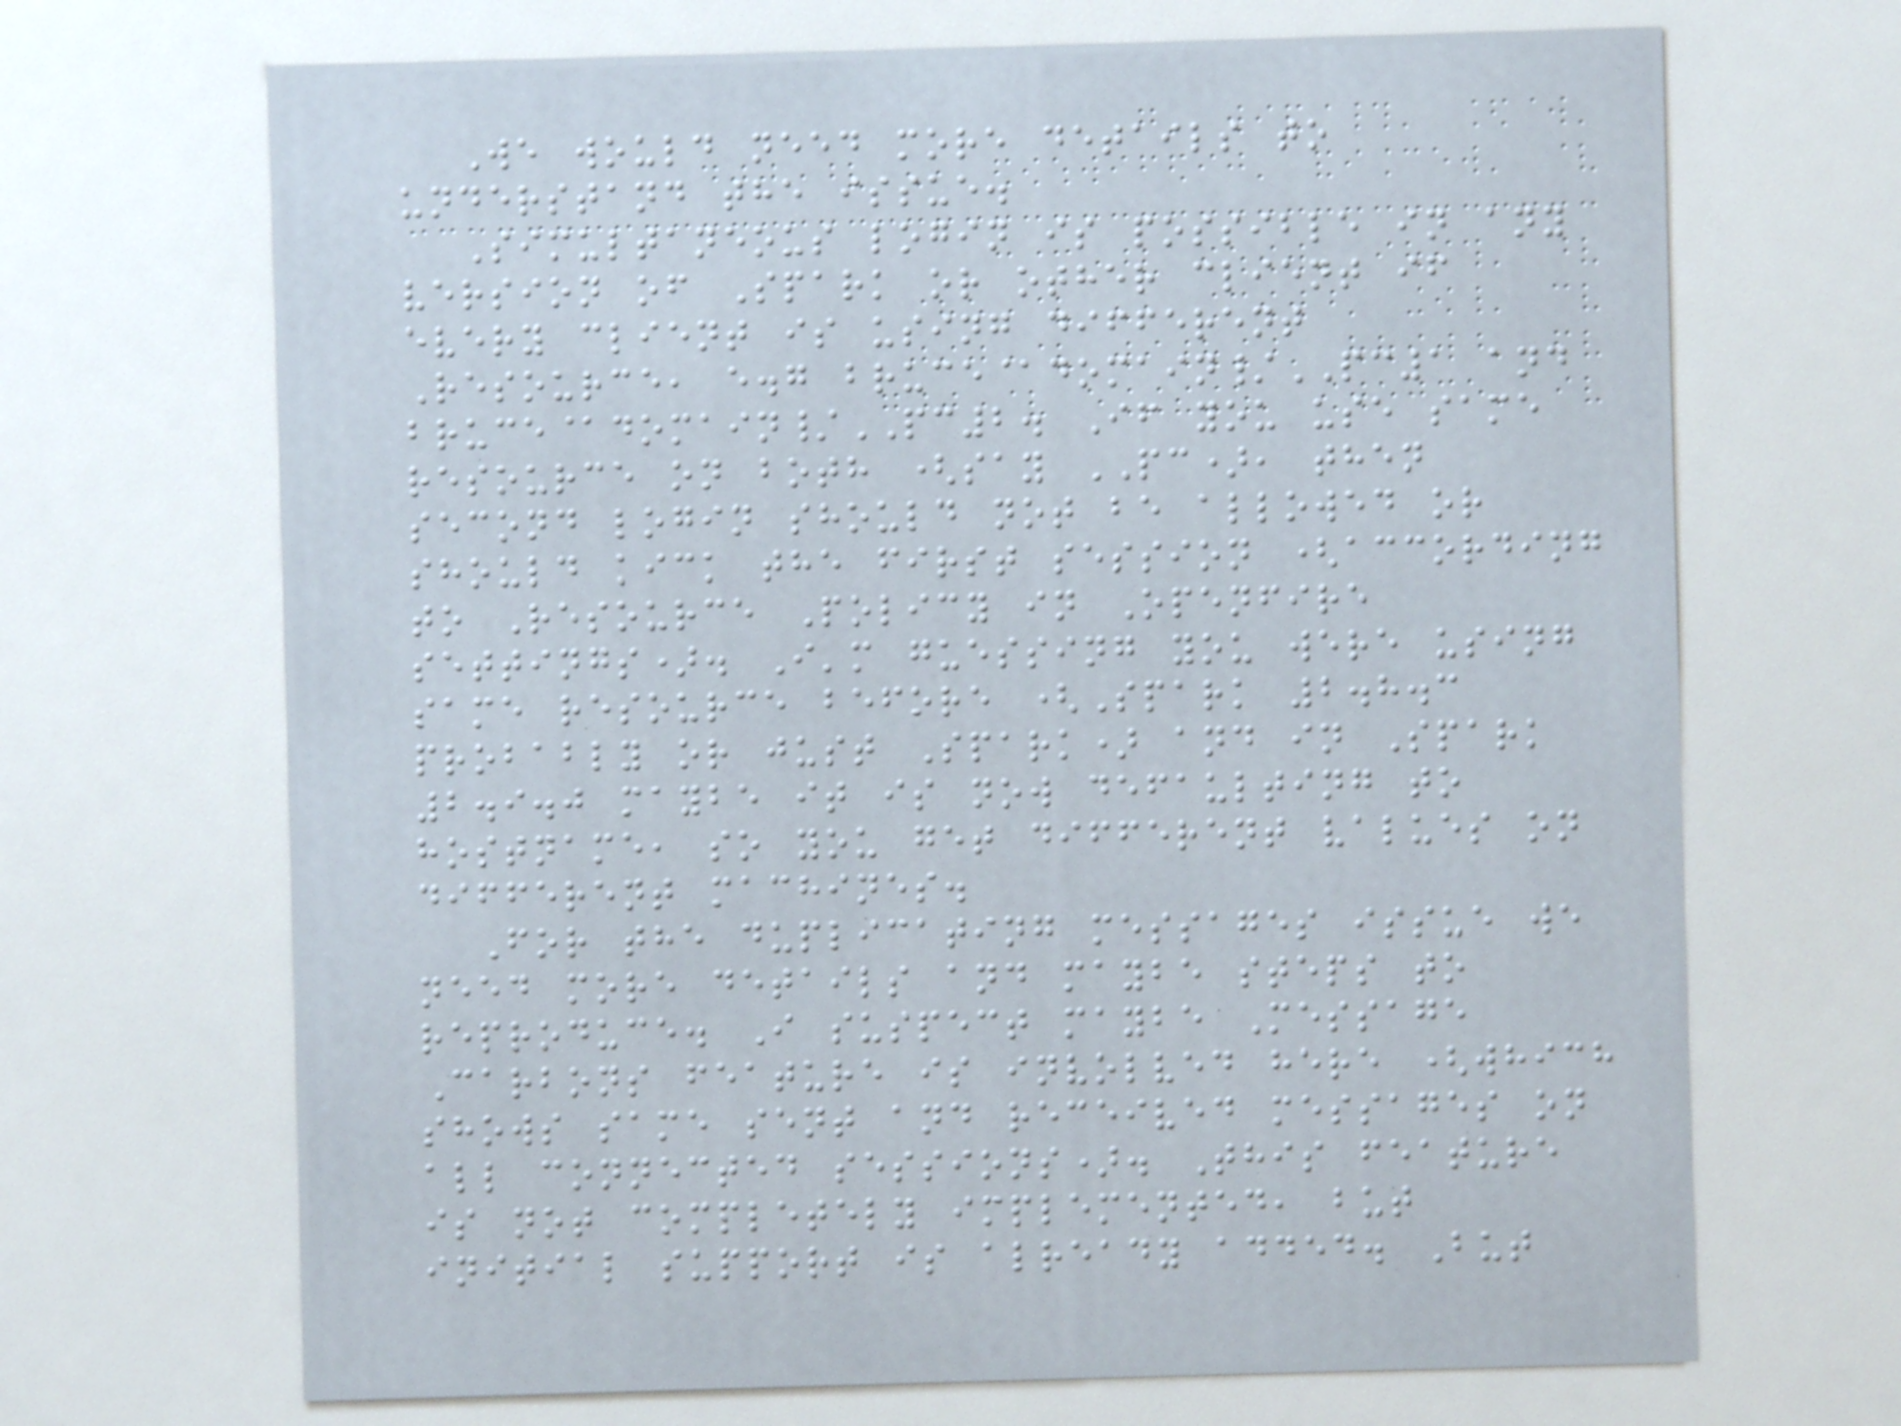We would need more details to
understand the issue.
Simultaneous login is possible in any
version of Spark or other client if
every client is using different
Resource, e.g bruce@domain/PC1 and
bruce@domain/PC2. If you use same
resource on both (say PC), then
second login should not be allowed or
should kick the first session (according
to Resource Policy in Openfire
settings). I'm guessing you were using
same resource before (Spark 2.8.3
probably or just Spark) and in Spark
2.9.0 maybe it is now defaulting to
hostname, so you get different values on
different machines.
For the duplicating messages issue we
need more details and maybe steps to
reproduce. I suspect maybe Message
Carbons feature is involved here (which
shows same sent and received messages on
all connected sessions). This feature
is not completely implemented, but
initial support is already added. But
